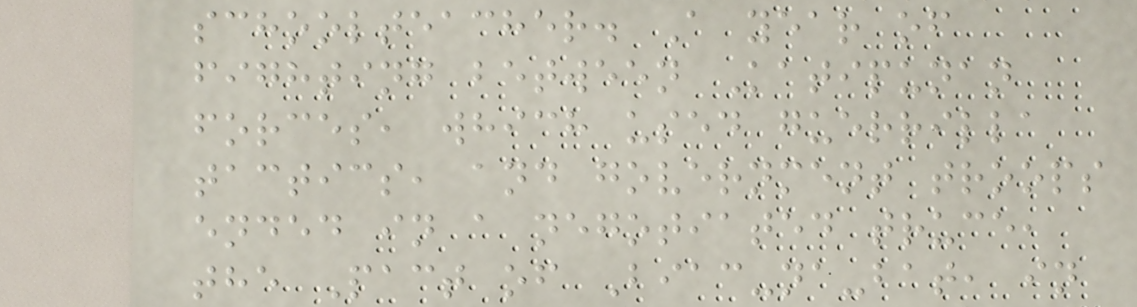schoolteacher. A year of
fighting between Katipunan
forces, which used guerrilla
tactics, and government troops
ended in a negotiated truce,
the Pact of Biac-na-bat, in
